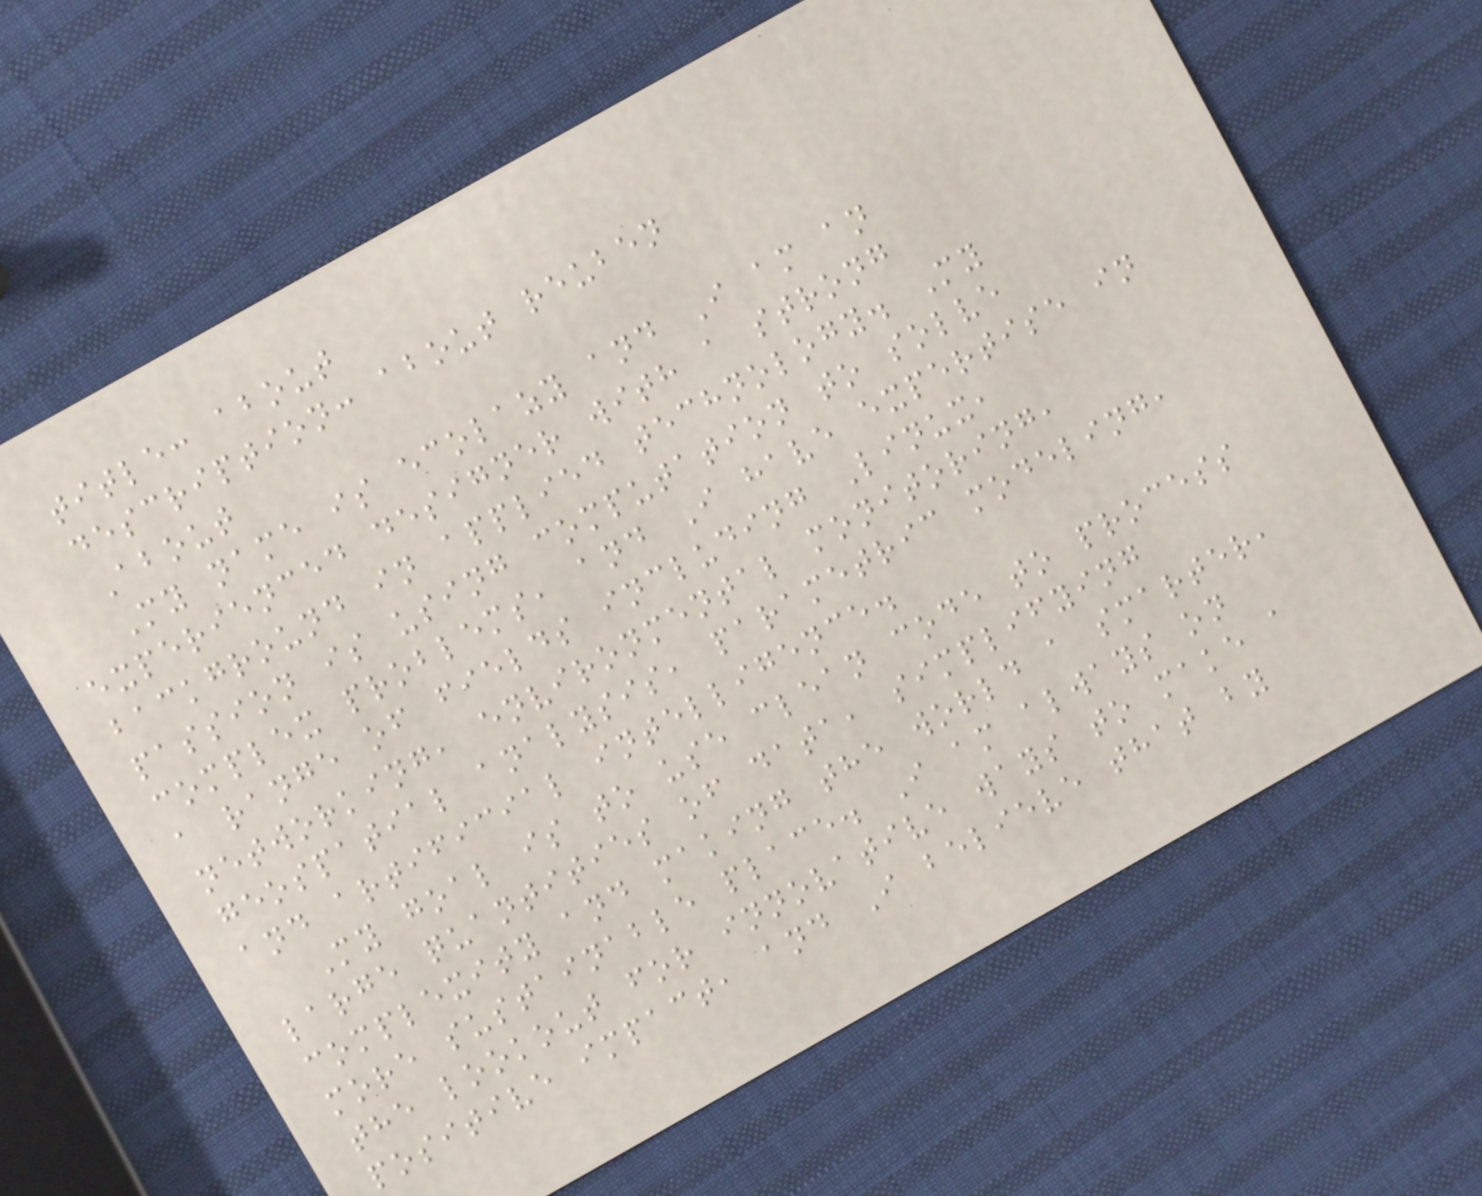title: about
description: about reuben
About
My name is ecolazy and I am an
experienced designer with a strong
background in applied technology. My
passion is using computation to solve
complex problems, and I have expertise in
a range of fields including Linux,
networking, environmental monitoring,
geospatial analysis, parametric modeling,
and artificial intelligence.
My goal is to use clean code to process
large quantities of data, simplifying
complexity and making the world a smarter,
more sustainable place. I am always on
the lookout for innovative ways to make a
positive impact, and I believe that by
